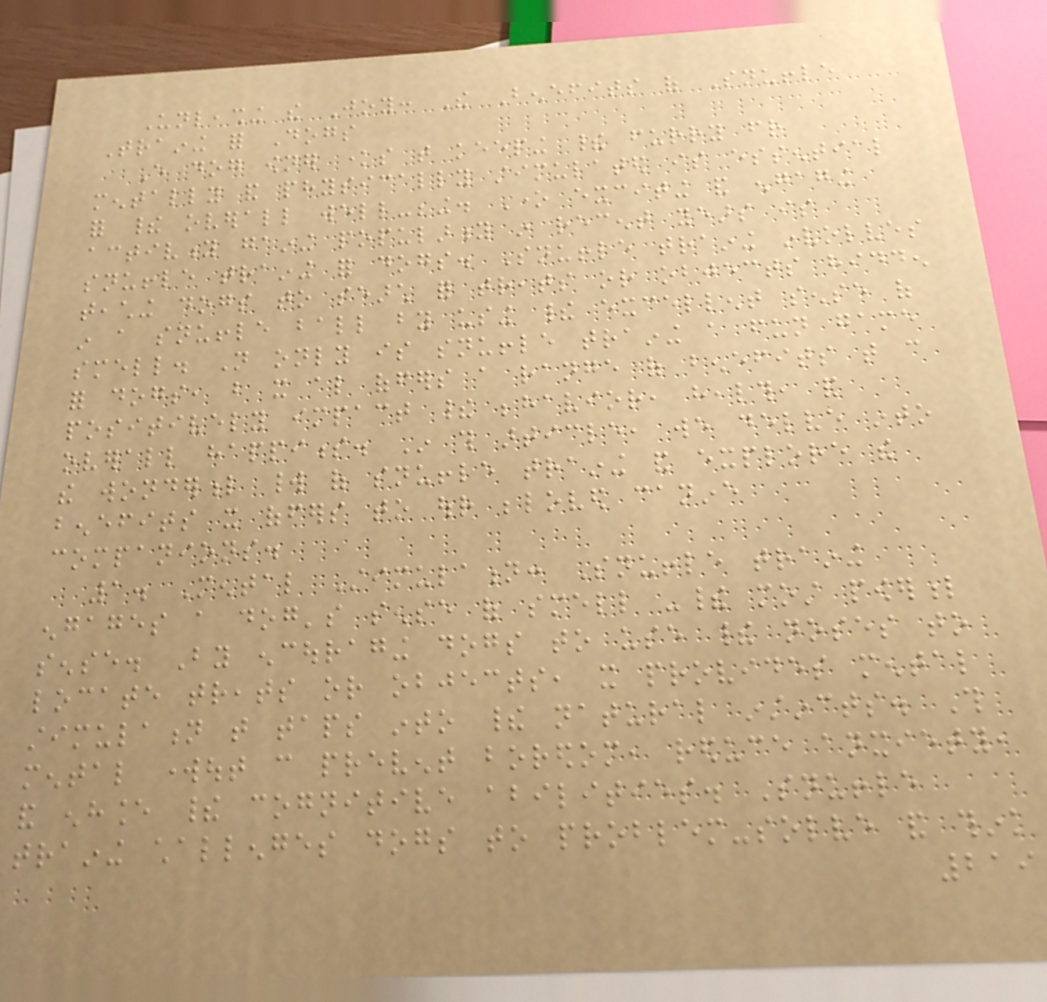Unleashing the Joy: The Benefits of Snuffle
Training for Dogs
Every dog owner knows that keeping their furry friend
mentally and physically stimulated is essential
for their overall well-being. One exciting and engaging
activity gaining popularity in recent years is
snuffle training for dogs. Snuffle training involves
teaching dogs to search for treats or objects hidden
in a snuffle ball by using their excellent sense of
smell. Not only is snuffle training a fun game
for dogs, but it also offers a range of benefits that can
positively impact their behavior, health, and
overall happiness. In this article, we delve into
the wonderful world of snuffle training and explore the
benefits it offers to our beloved canine
companions.
1. Mental Stimulation: Snuffle training
engages a dog's sense of smell -their most powerful
sense. By encouraging dogs to use their noses to
locate treats or objects, it provides mental
stimulation that taps into their natural instincts. This
mental workout can prevent boredom, reduce anxiety,
and enhance their cognitive abilities. Snuffle
training challenges dogs to problem-solve and think
219
